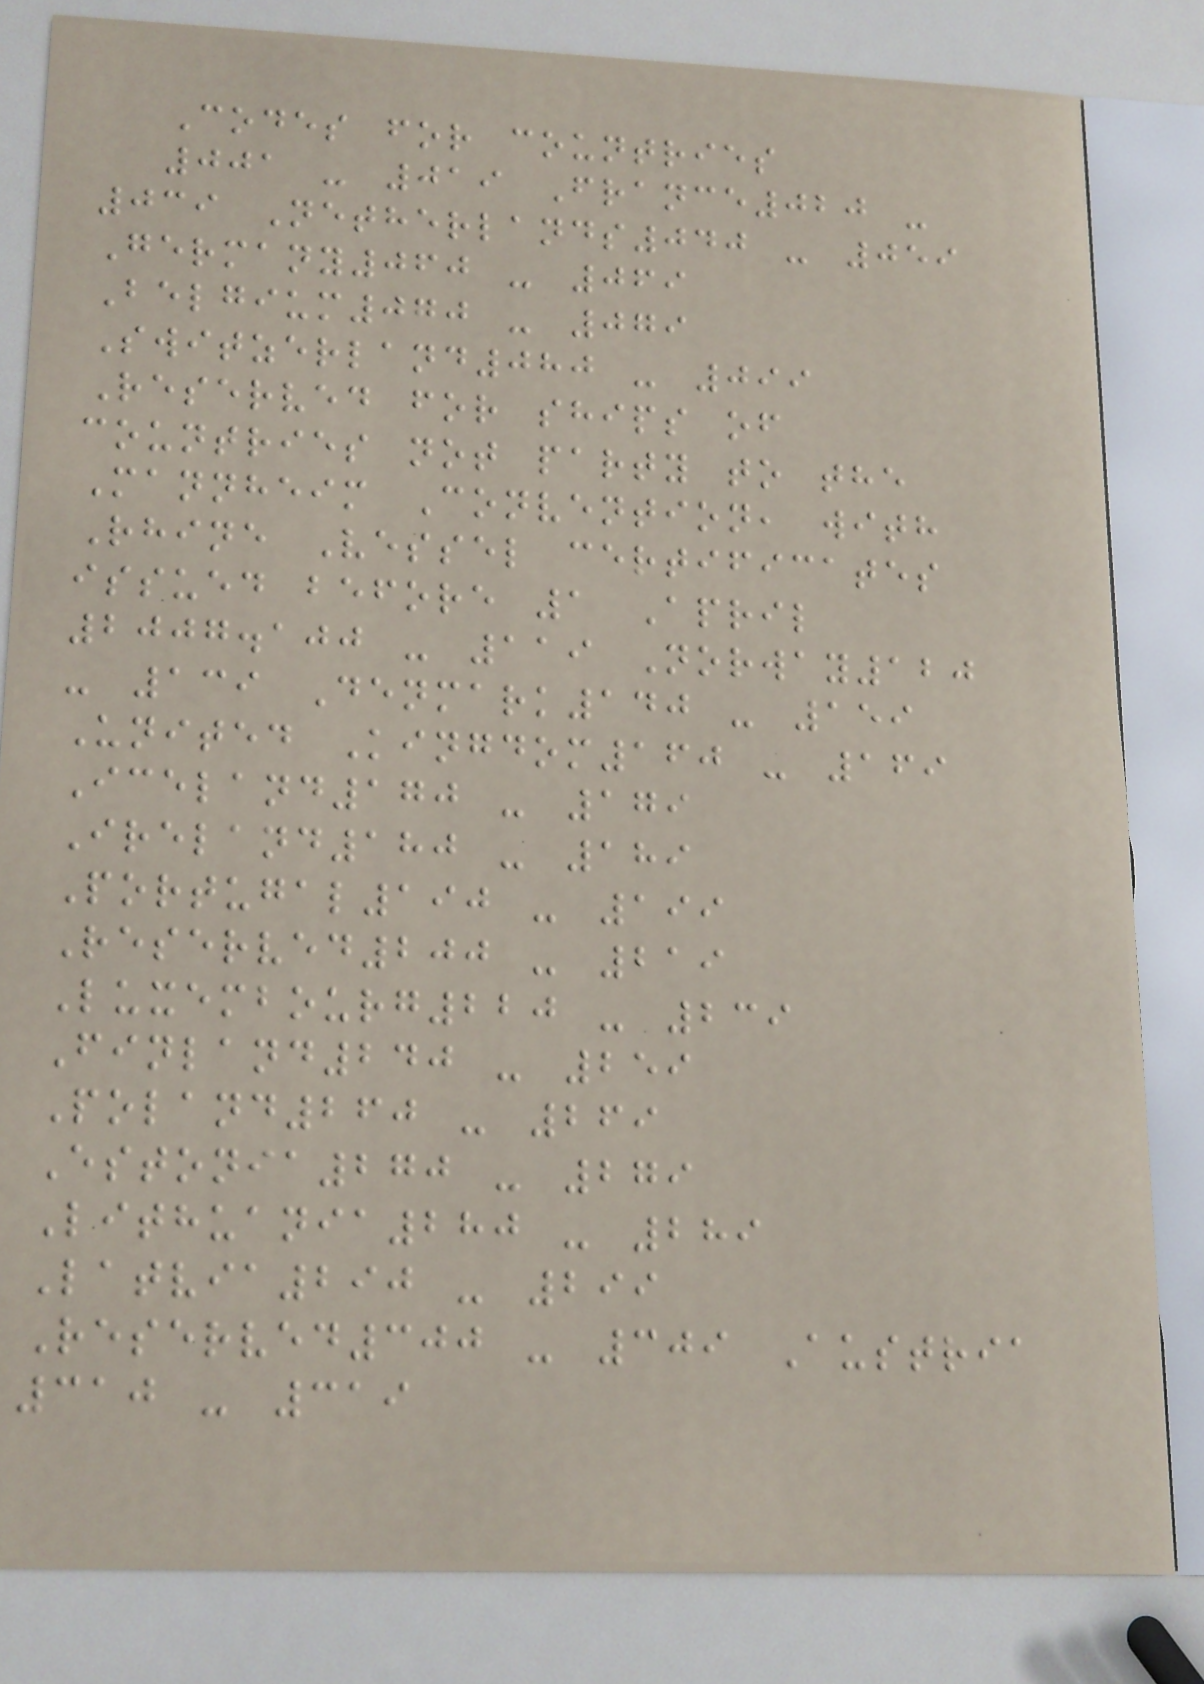Codes for countries
001 - 019 France020 -
039 Netherlands040 - 059
Germany060 - 069
Belgium070 - 079
Switzerland080 - 099
Reserved for ships of
countries not party to the
Mannheim Convention, with
Rhine Vessel certificates
issued before 1 April
2007.100 - 119 Norway120
- 139 Denmark140 - 159
United Kingdom160 - 169
Iceland170 - 179
Ireland180 - 189
Portugal190 - 199
Reserved200 - 219
Luxembourg220 - 239
Finland240 - 259
Poland260 - 269
Estonia270 - 279
Lithuania280 - 289
Latvia290 - 299
Reserved300 - 309 Austria
310 - 319
